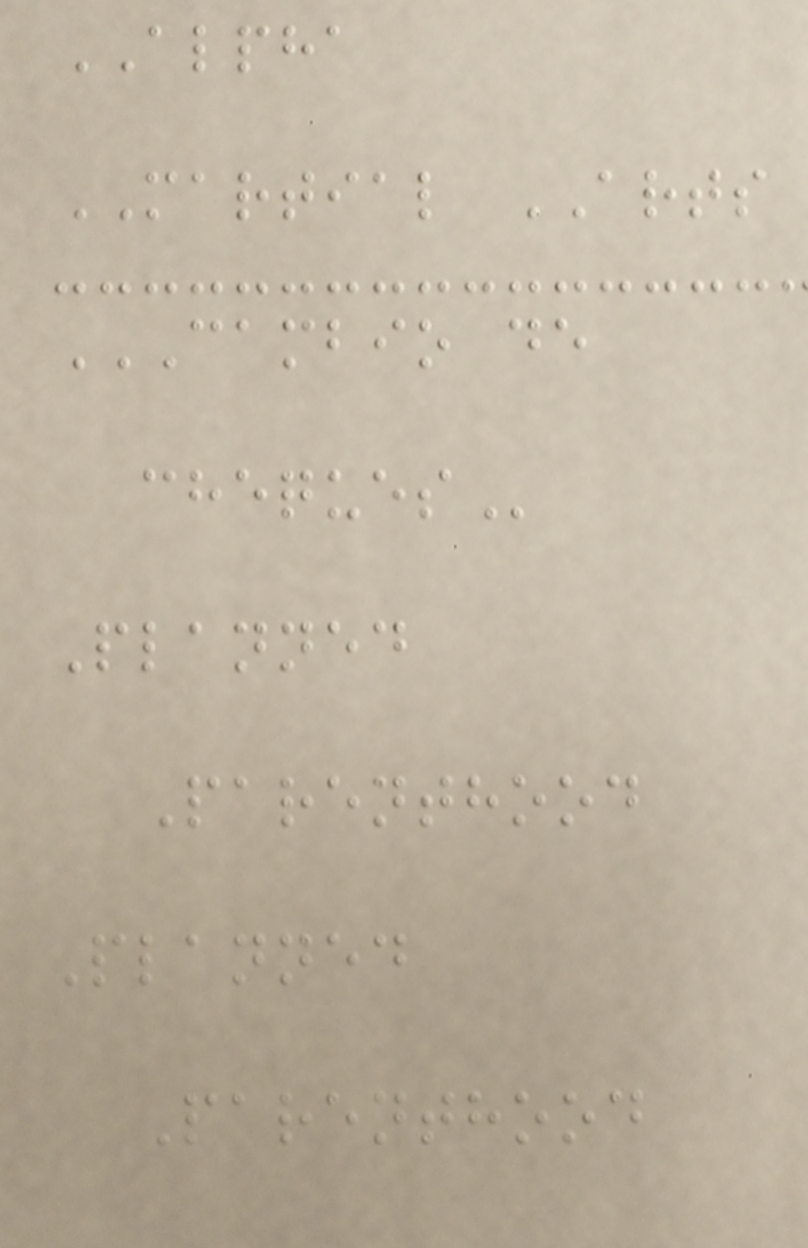ALPHA
MARTIAL ARTS
CAMBIO DE
CHEQUES
Planned
Parenthood
Planned
Parenthood
